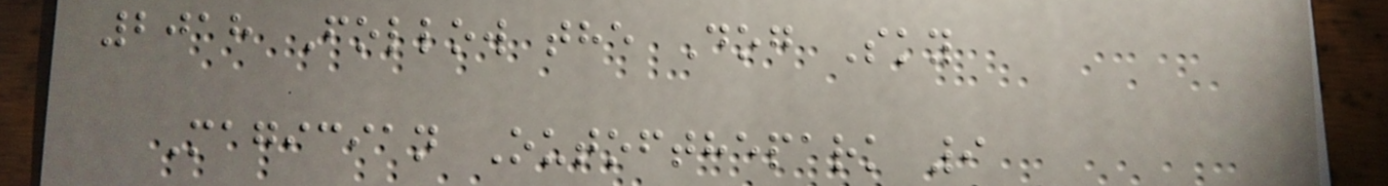2018 Follow the Dog Sky
Magician Outofthepark 9
